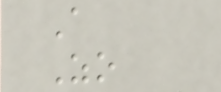A
Zo
